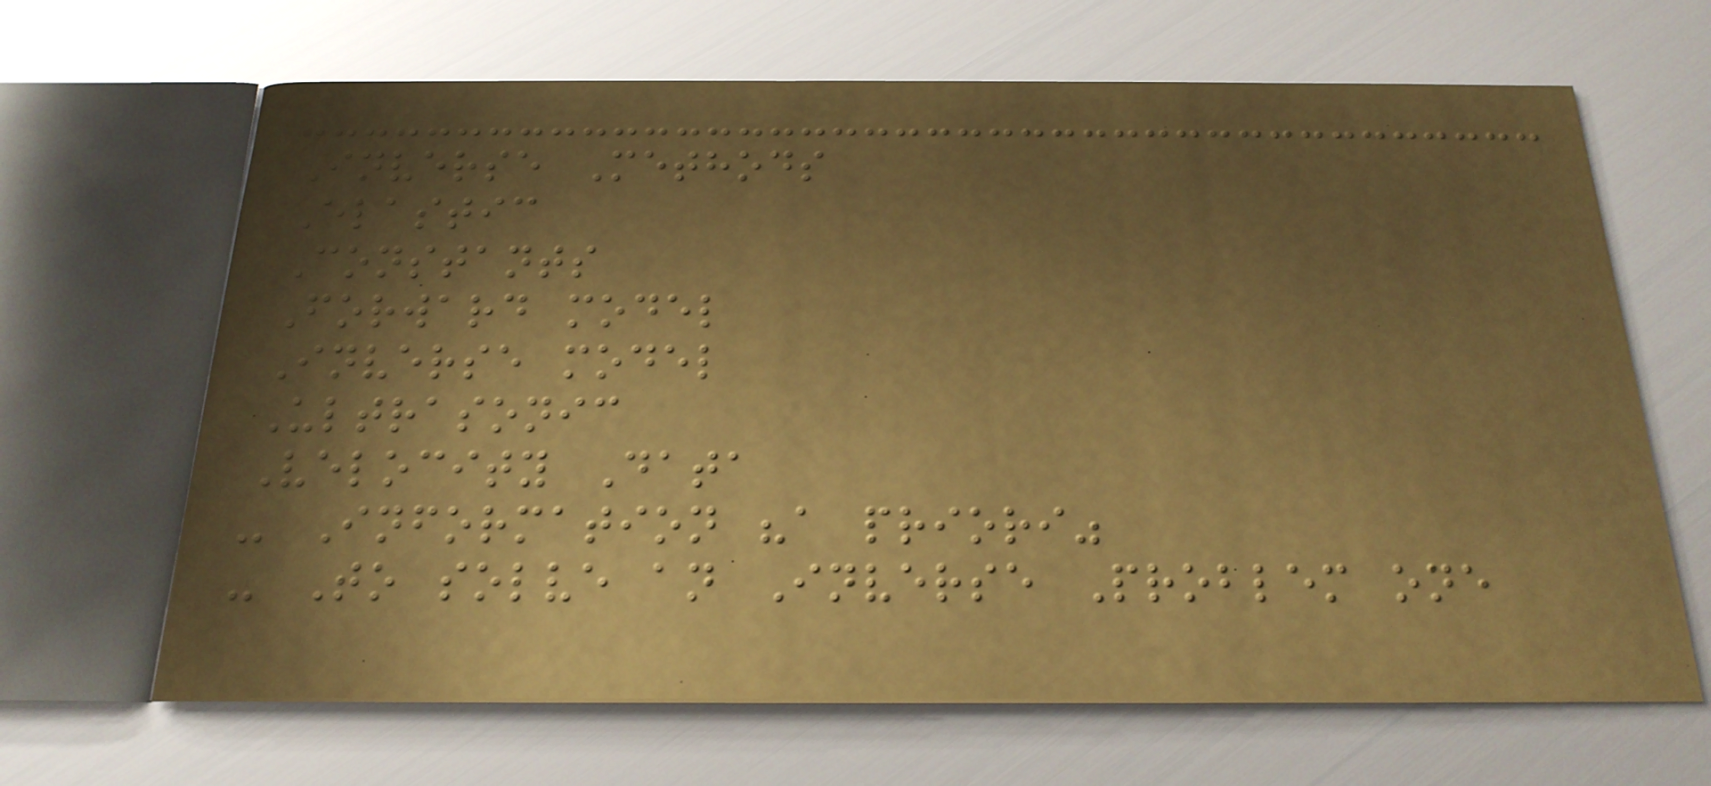Inverse Methods
Elastic
Constants
Forward model
Inverse model
Ultrasonic
Velocity Data
- Information "a priori"
- To solve an Inverse Problem one
